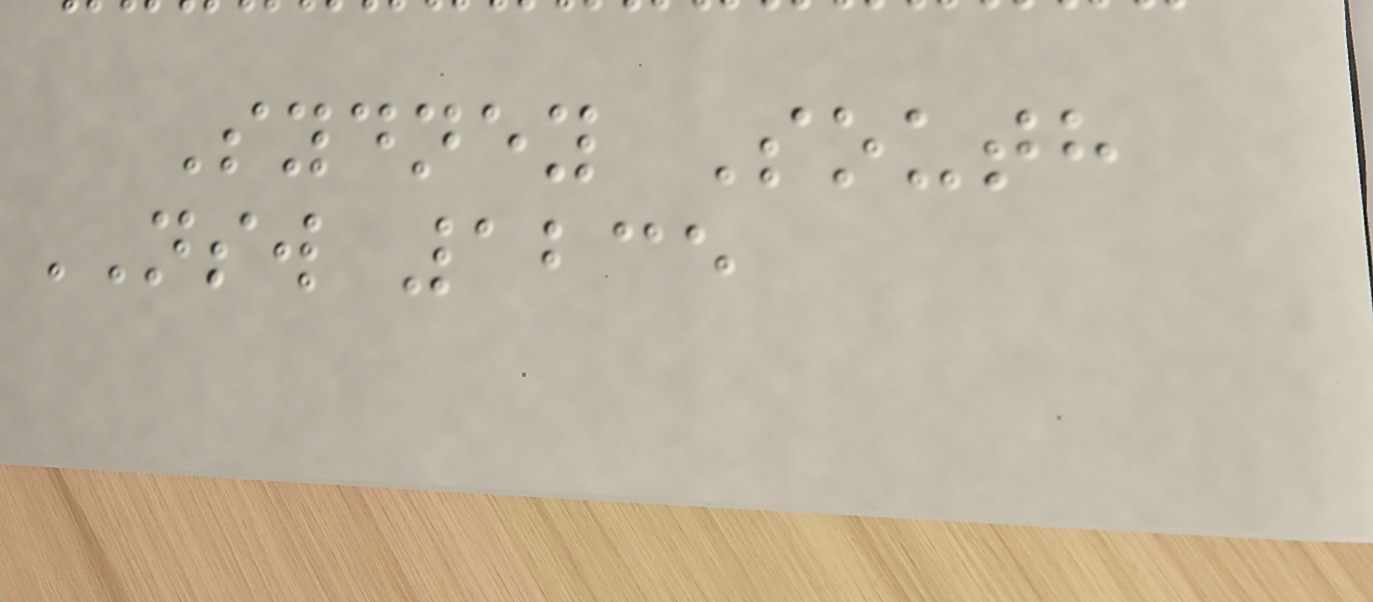Sydney South
NSW 1235
